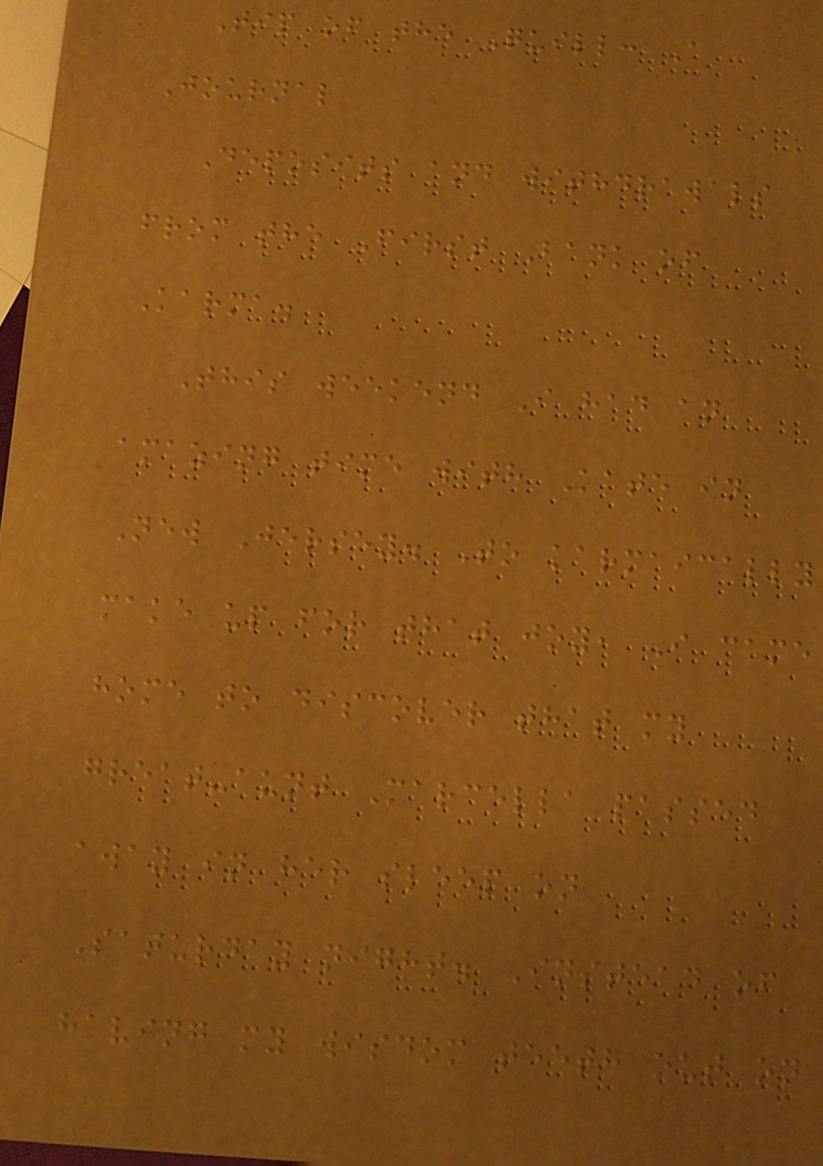Tip of the Quill: A
Journal
Deposits and withdrawals
from the First Bank of
Karma.
This weekend I had an
amazing time with Kate in
New Jersey. To karmaically
make up for that joy, I came
home to discover that my
great-aunt Marcella passed
away in her sleep on
Saturday night. Instead of
having my wisdom teeth out on
